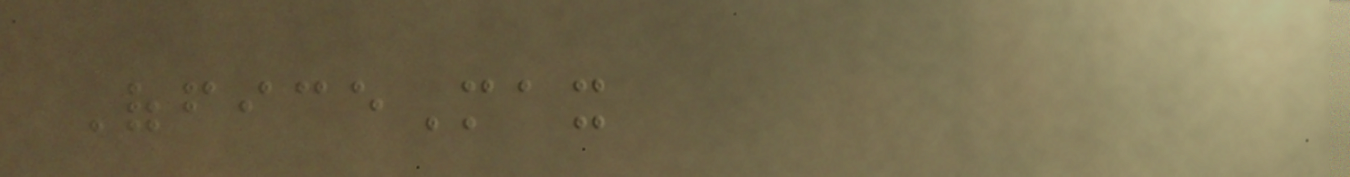OfficeMax
